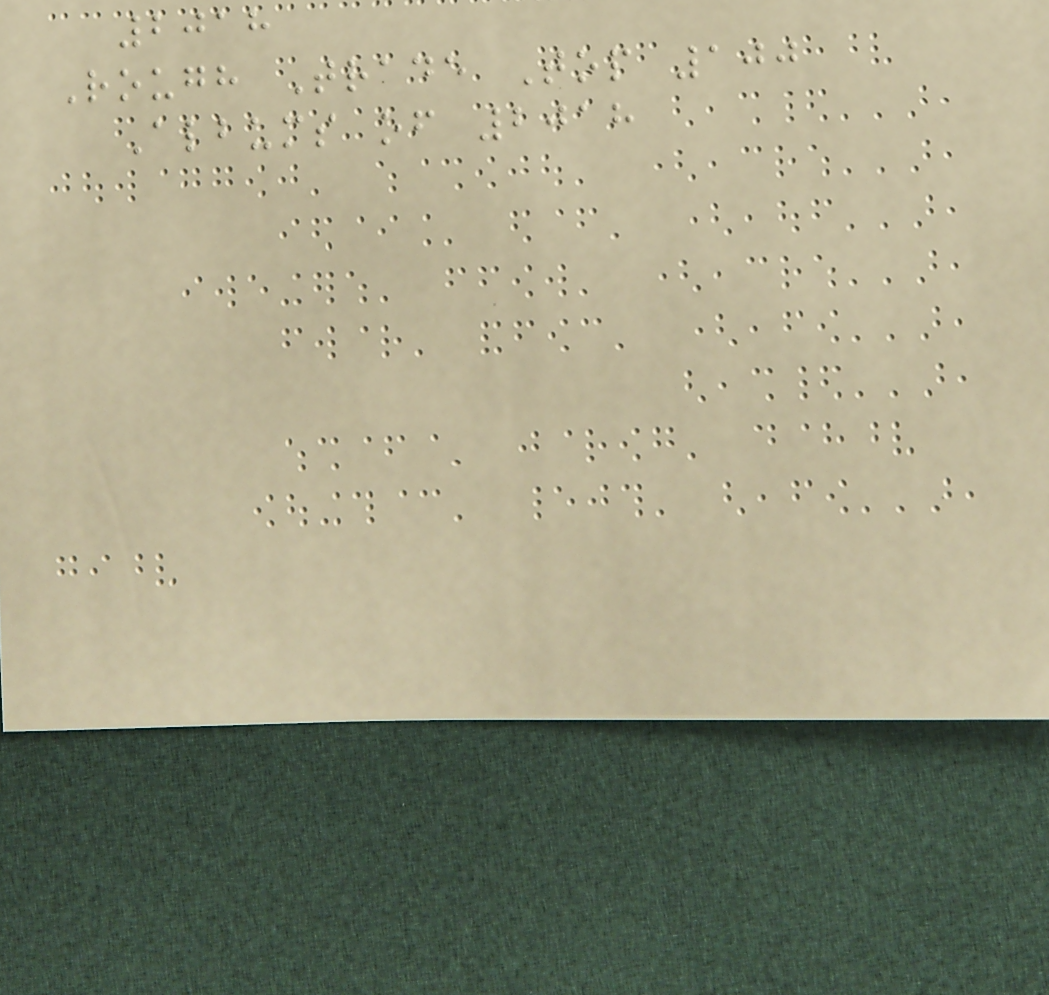2018
Rough Trade Top 100
Albums of 2018
